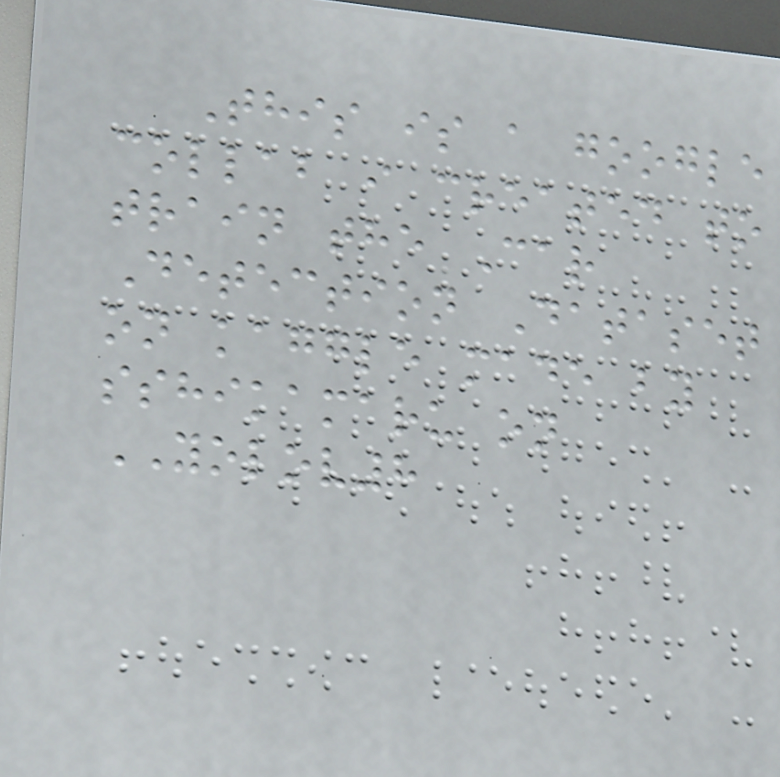This is a google
collab i created to
train the Car
Detection Dataset
on kaggle made by
sshikamaru on
YOLOV8
